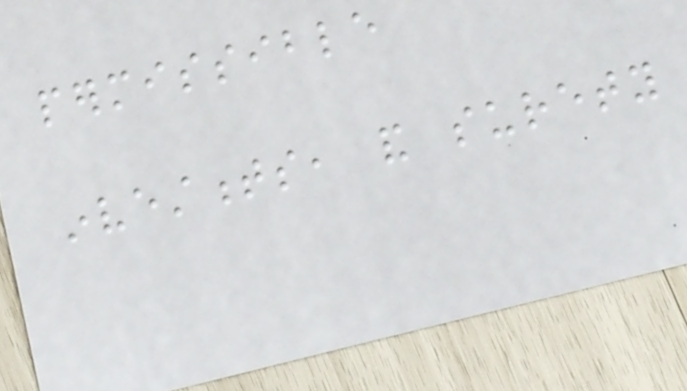permissible
investments, and surety
